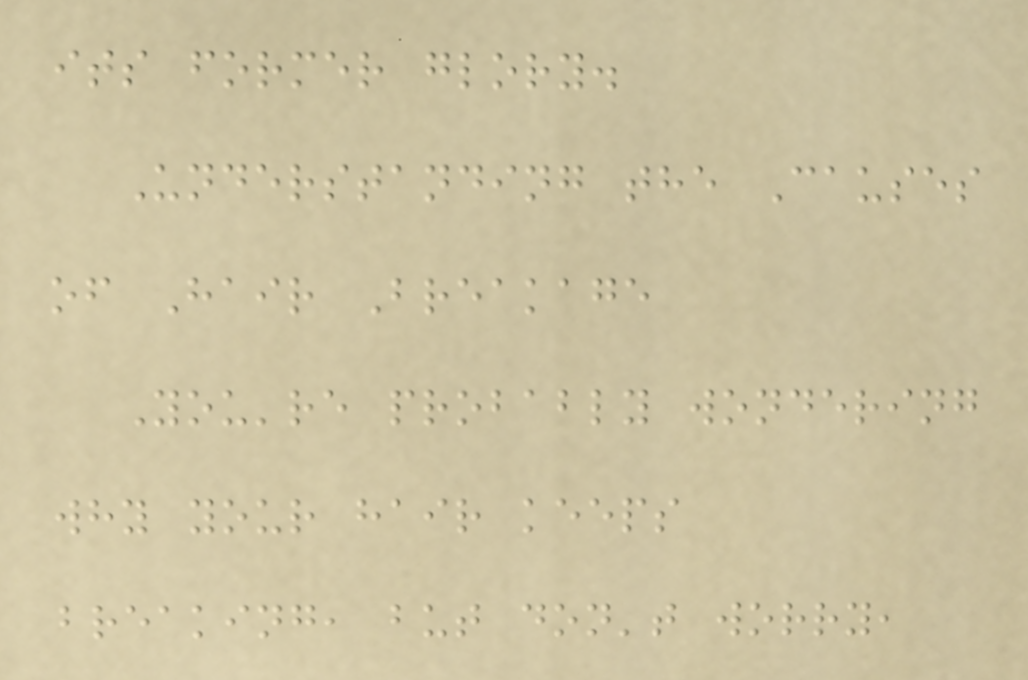its former glory.
Understanding the Causes
of Hair Breakage
You're probably wondering
why your hair keeps
breaking, but don't worry,
